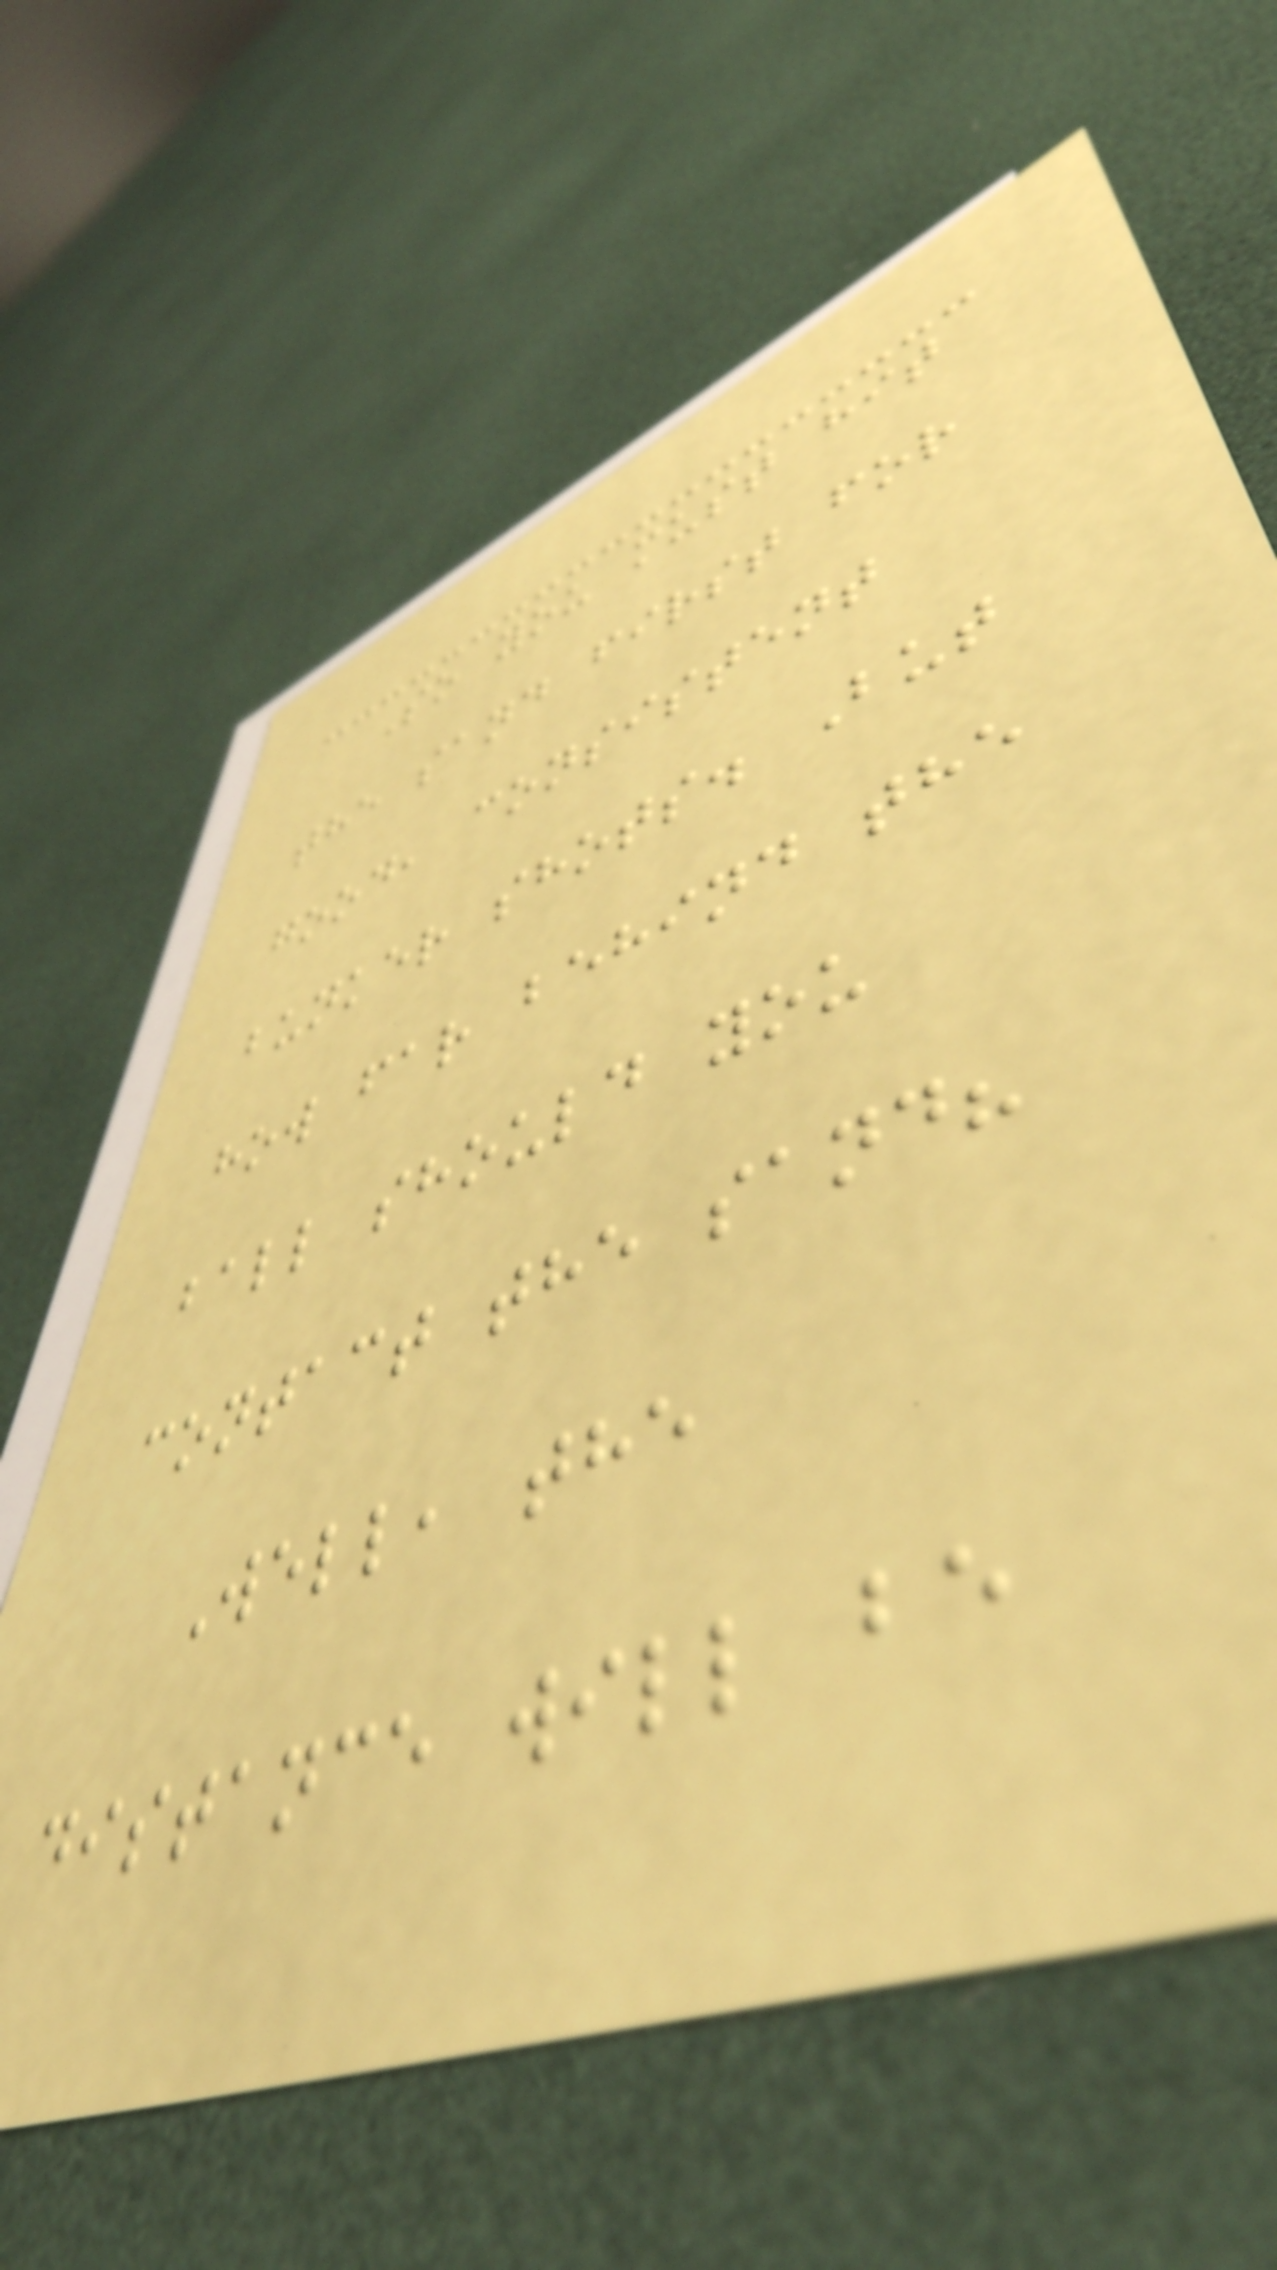So you must hit
the sand first for
good, consistent
bunker shots. But
how far behind the
ball should you
contact the sand?
Well, the
distance will be
